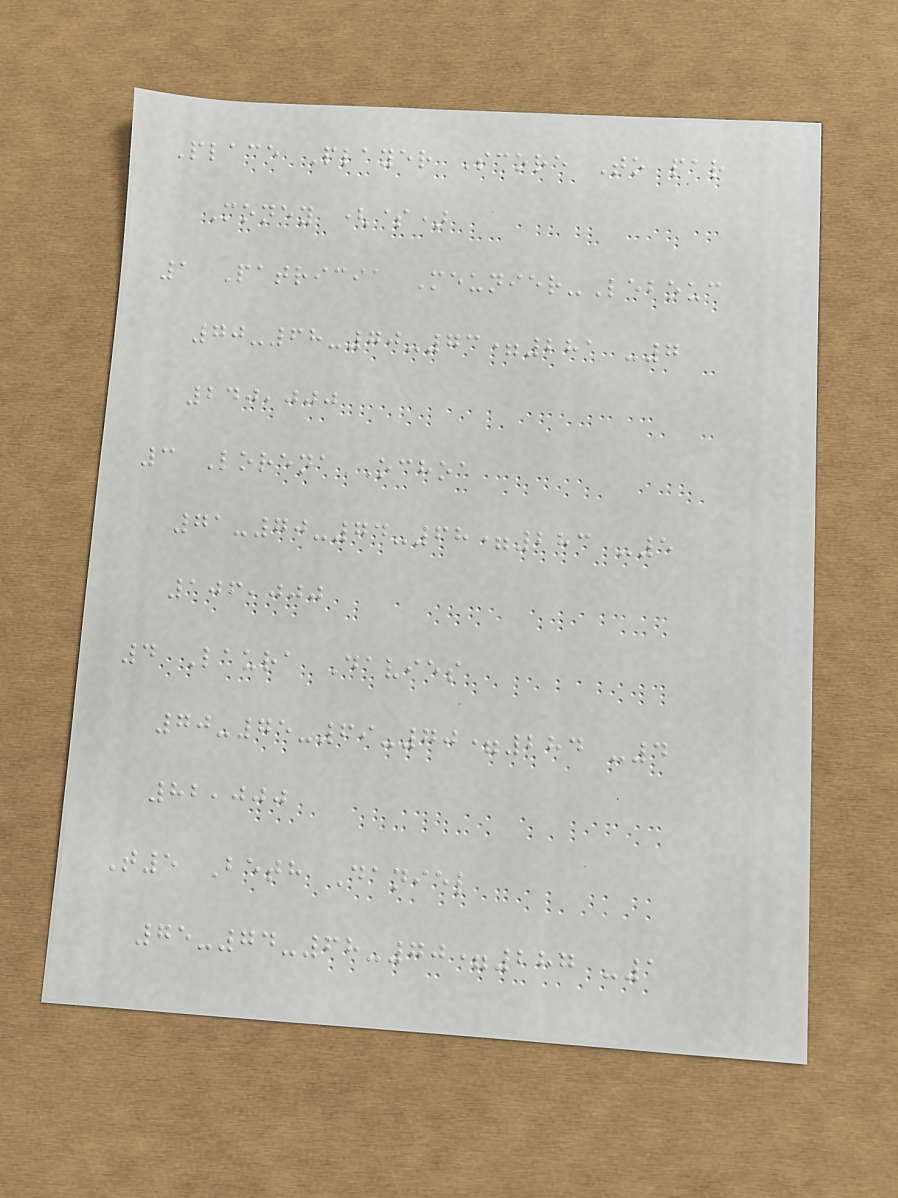Place Player Score To par
Money ($)
1 Patricia Meunier-Lebouc
70-68-70-73=281 -7
240,000
3 Lorena Ochoa
71-70-74-68=283 -5
106,000
4 Laura Davies
70-75-69-70=284 -4
82,000
T5 Beth Daniel
75-74-68-70=287 -1
